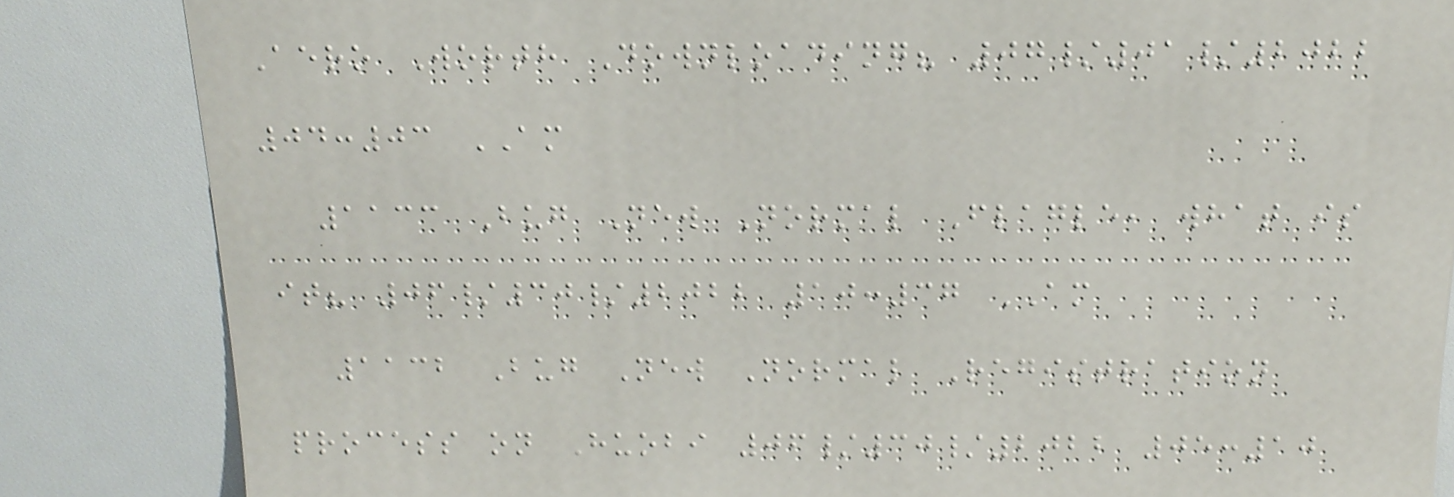Aero Worth Downloading? 07/01/2022
04:03 AM
1133 Bug New Normal Flagle, what is
it? 06/30/2022 10:37 AM
1132 Bug New Normal Registration
process on Huobi 06/30/2022 05:10
